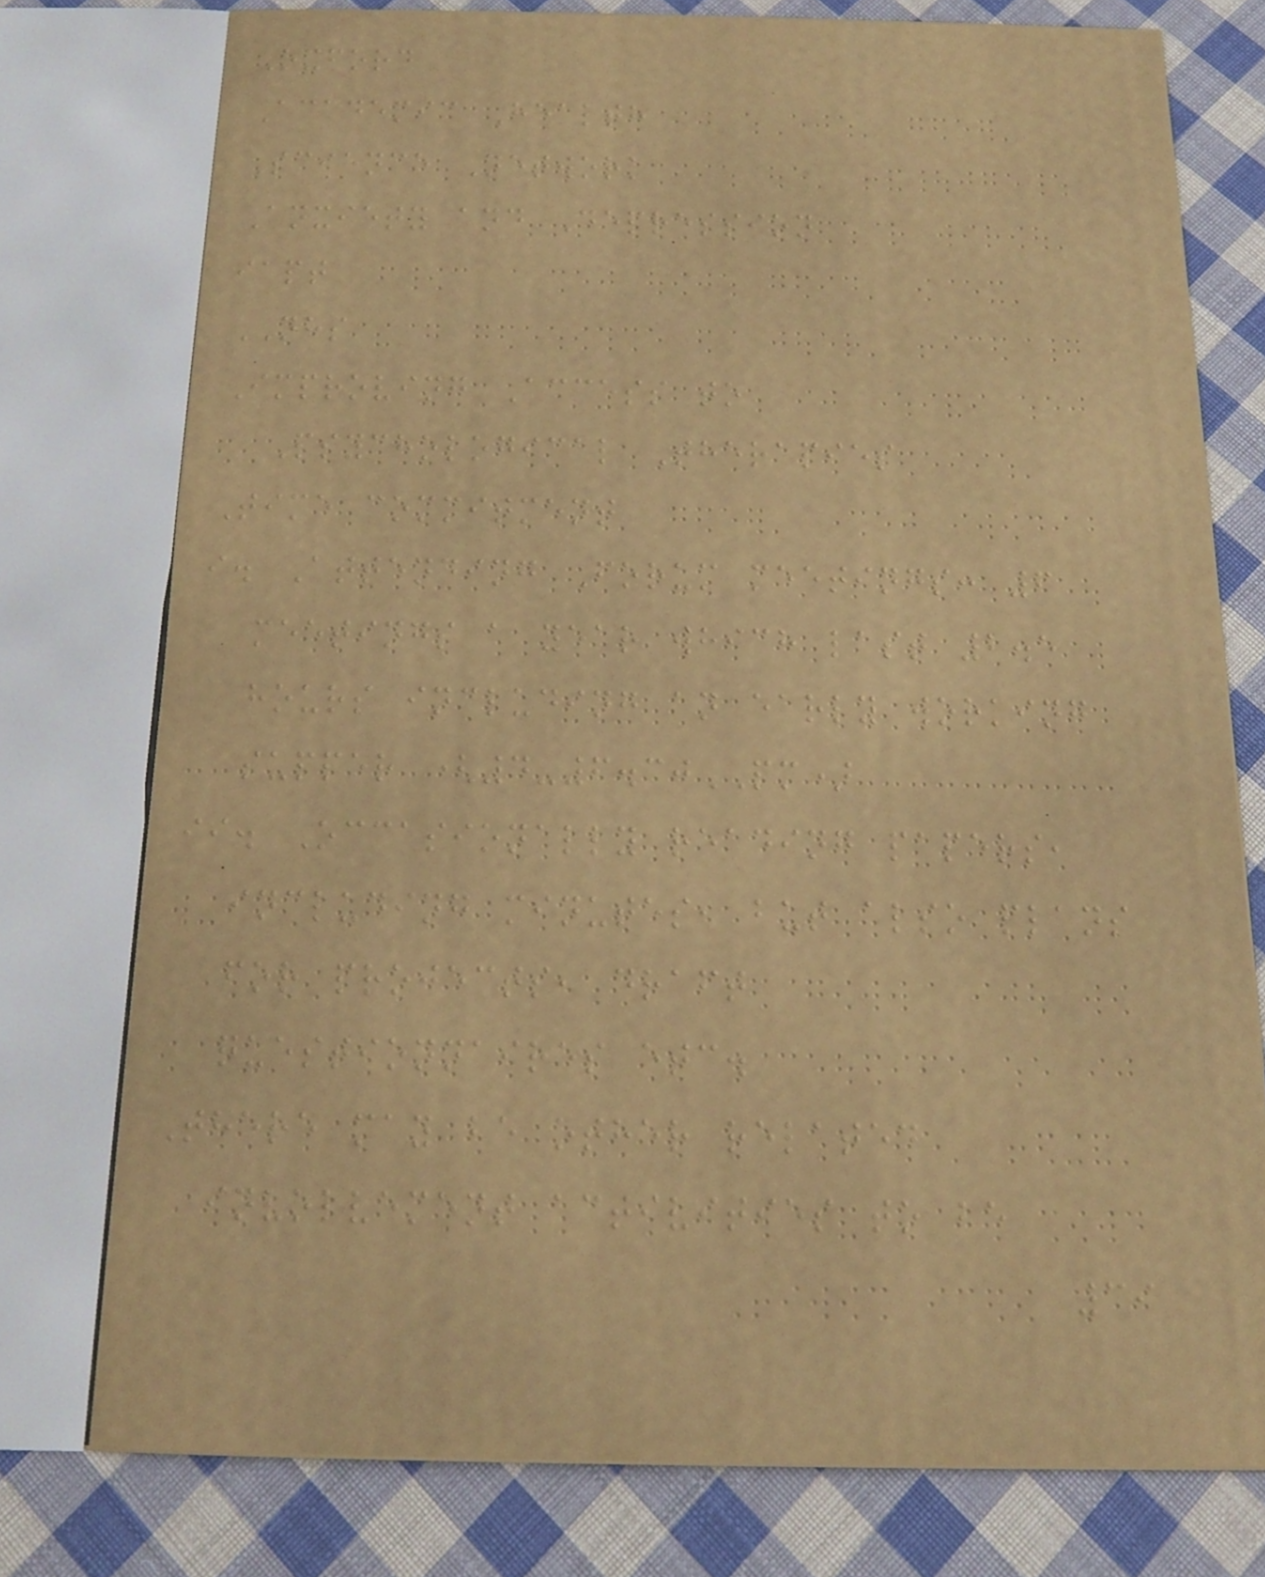Oxford
Academic Health
Science Network
Anxiety and Depression
iapt
NHS
Improving Access to
Psychological Therapies
Time commitment
i. Attending Forum meetings: 6
meetings a year which last 2.5
hours including an early working
supper (4-6.30PM)
ii. Occasionally reading papers,
including minutes, but also plans
for projects, draft
questionnaires etc.
There may be other related
involvement activities to be
39
